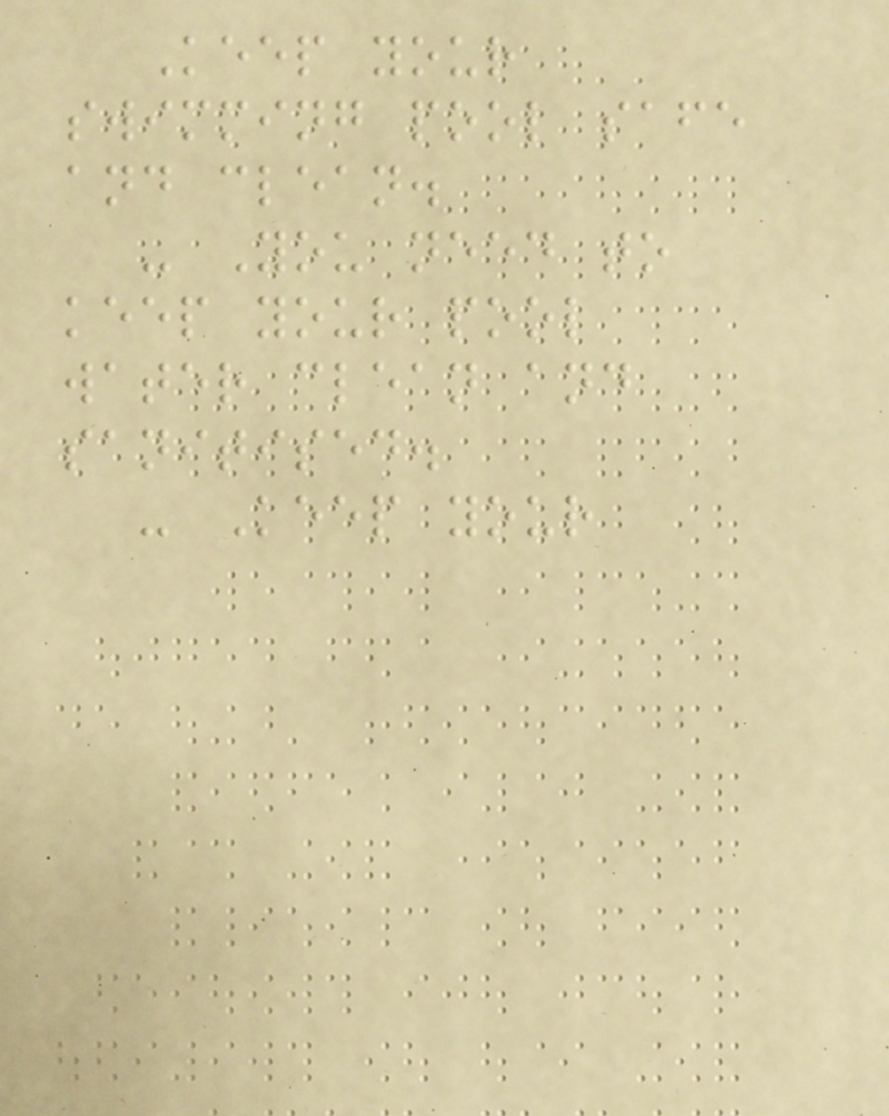Keep your
swimming pool safe
and clean.
- You need to
keep your pool
water clean and
sanitised.
- Keep your
